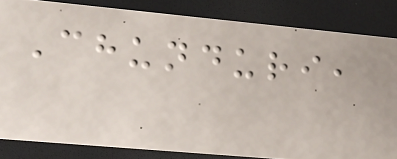Chunduri,
